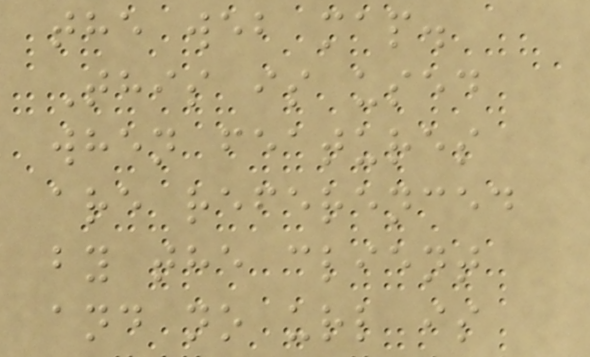the web map.
This is used
when features
are referenced
by the client
and no url is
